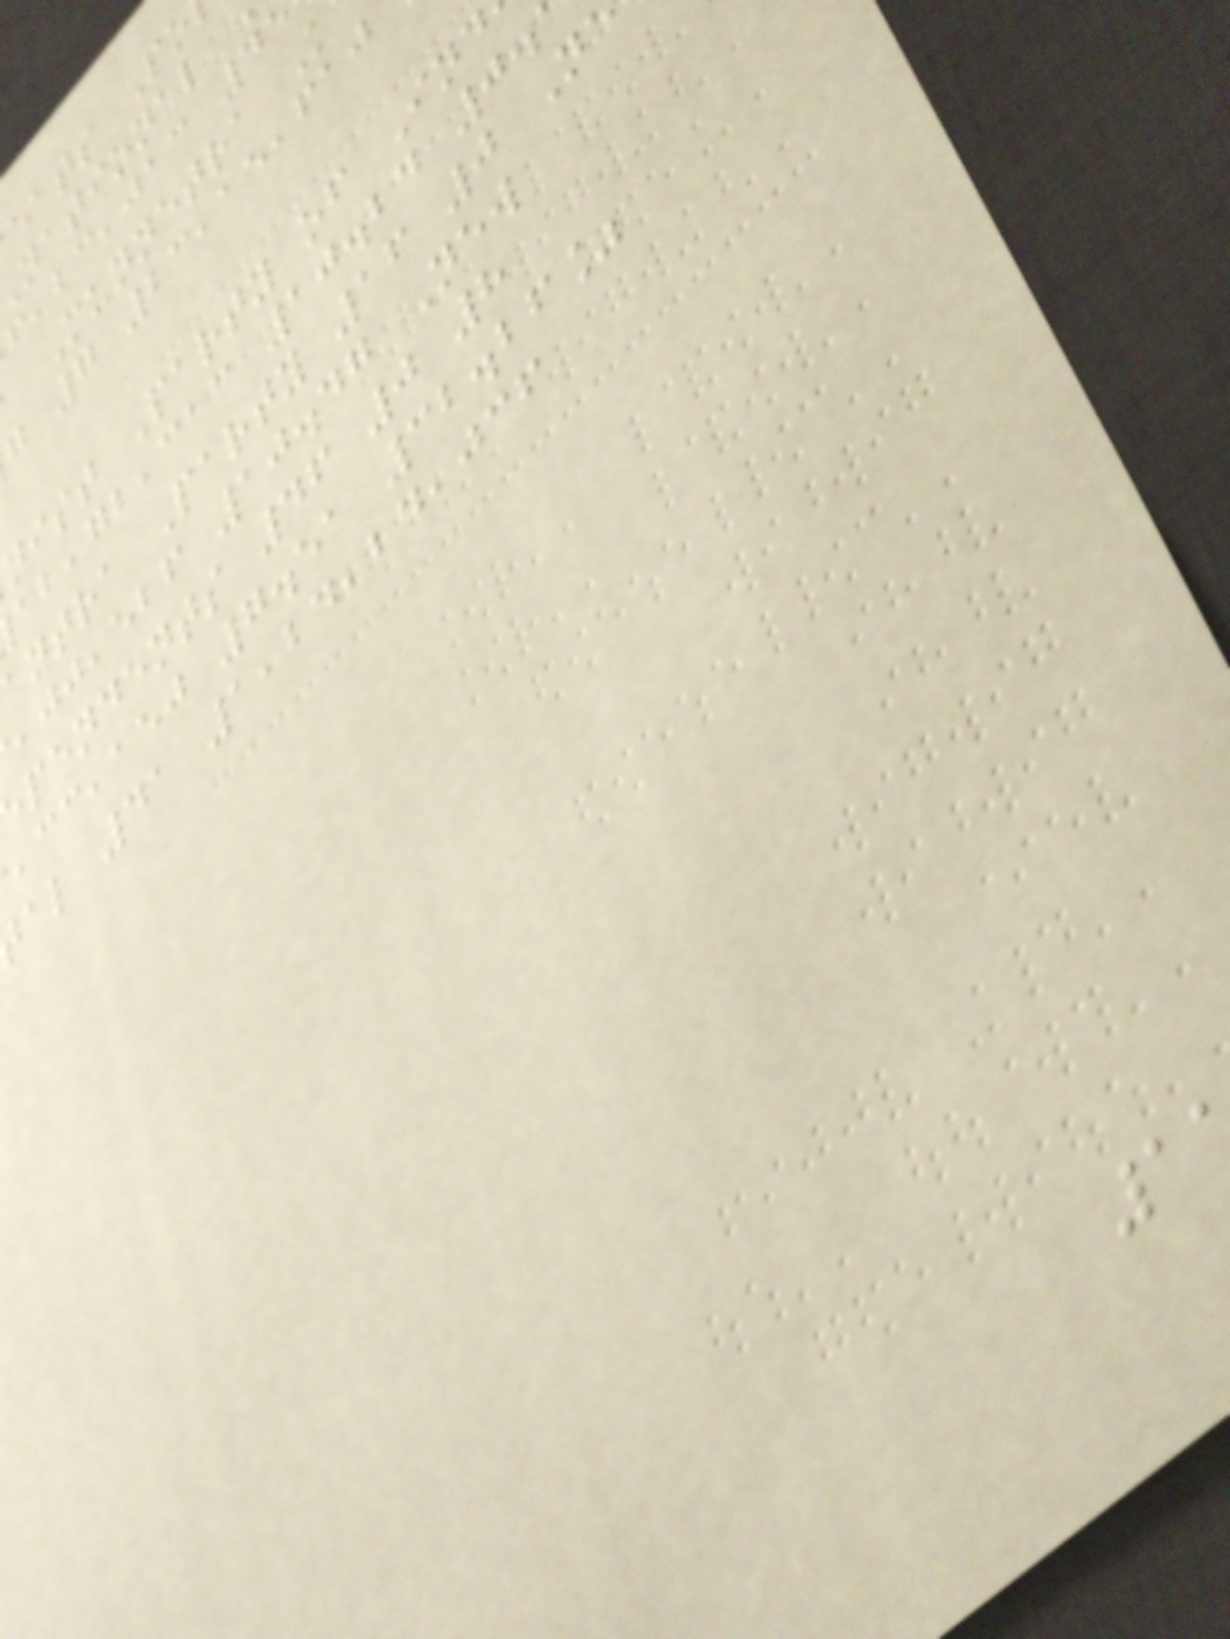eats Po
national
Munnetra K
g 7 23,15,610
nist Party of Ind
,cac 10.24 0.
antra Party 16 0 N
,ebf 10.47 New
pendents 46 0 8
,aej 7.51 32.26%
al 41 1,24,24,036
